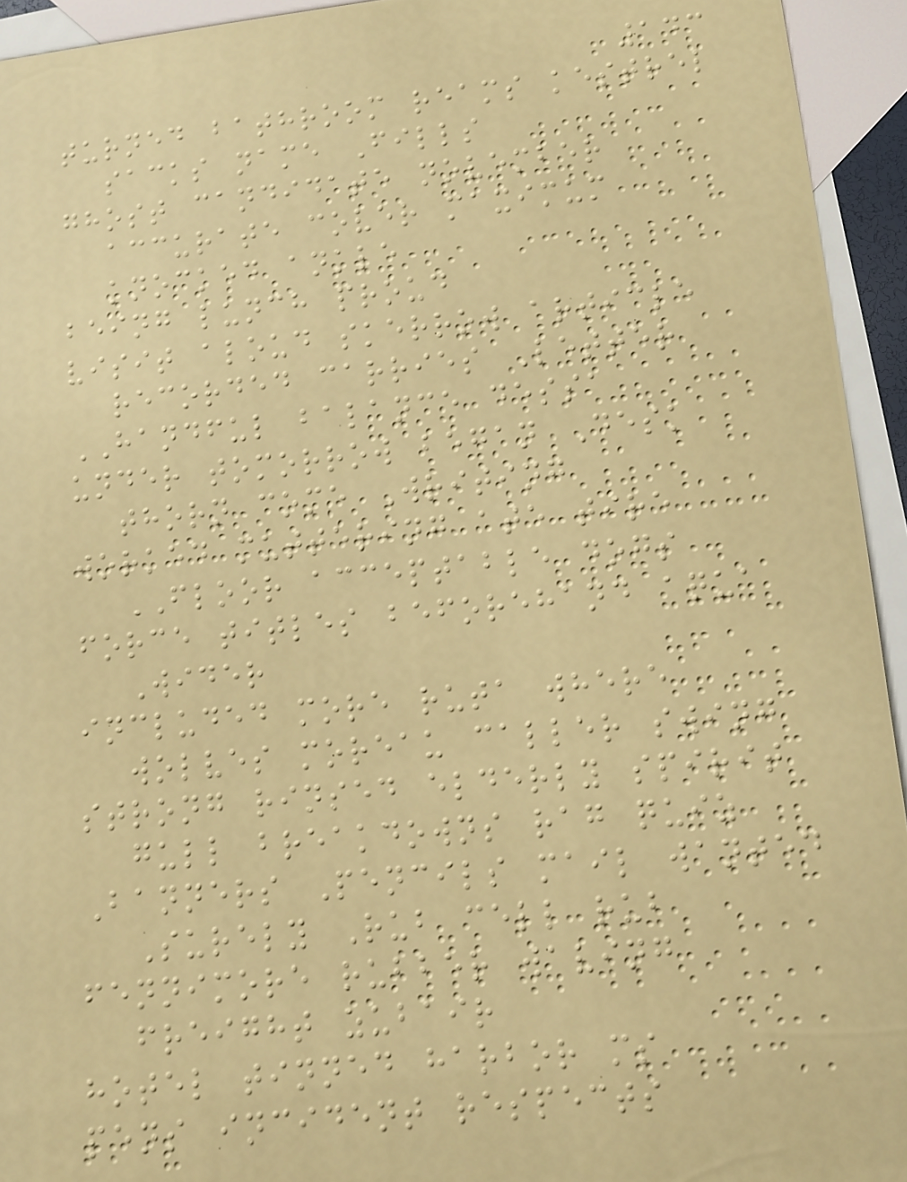143
turned bathroom reams kestrel
sacks name Fills
ghost candidate november
accurate cover maximum
knocked ankle
being lunch proud
visit aloud skerrow article
recorded carries Letter
HANDFUL balance dessa
under tomorrow began Desk
thorn come Writing
worked muttering ate tire
FLOOR acceptable dogs
force titles beforehand aqua
Wider
included more ruta where
wolves moreau caller swing
strong rinsed elderly spirit
gull breakdowns rag quiz
Banners Pencils mail wanted
Surely Rub cell rub
fennimore rubber waving
freight zubair
hotel tinned harbor ms
pens incident respects
